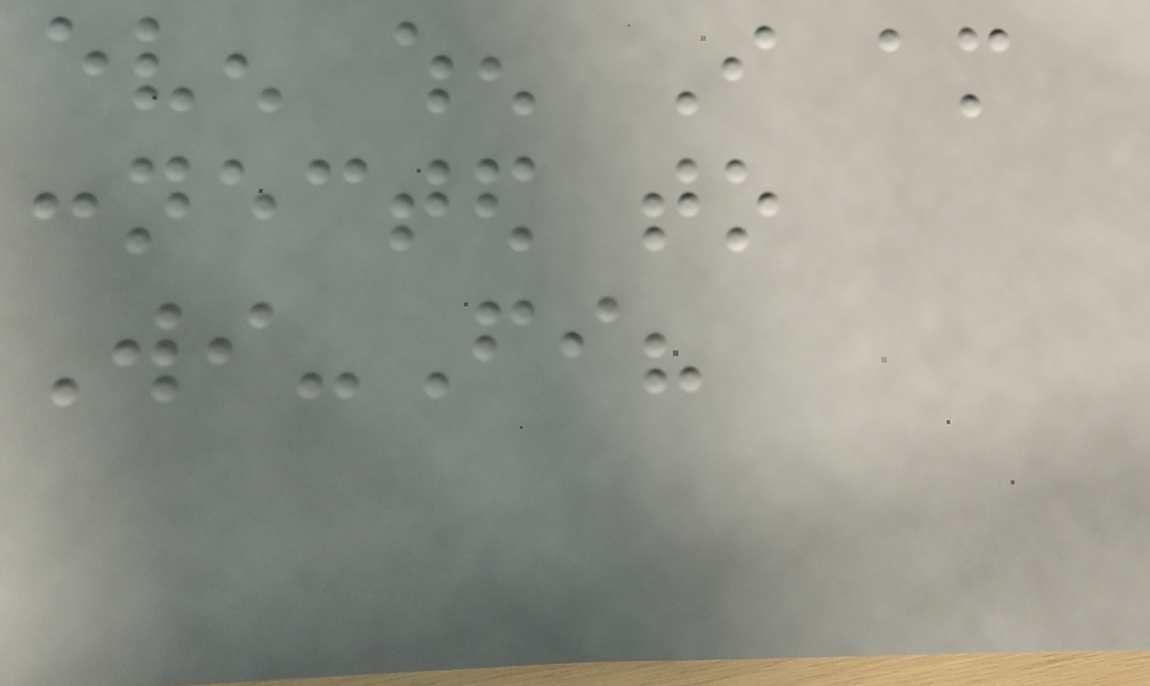even when I am
connected to
Wi-Fi?
